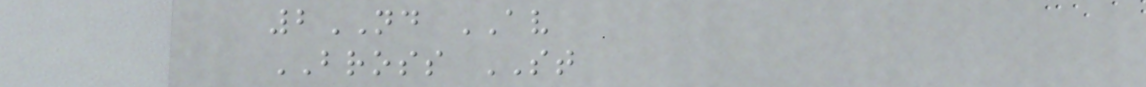2ND AV
BROSS ST
